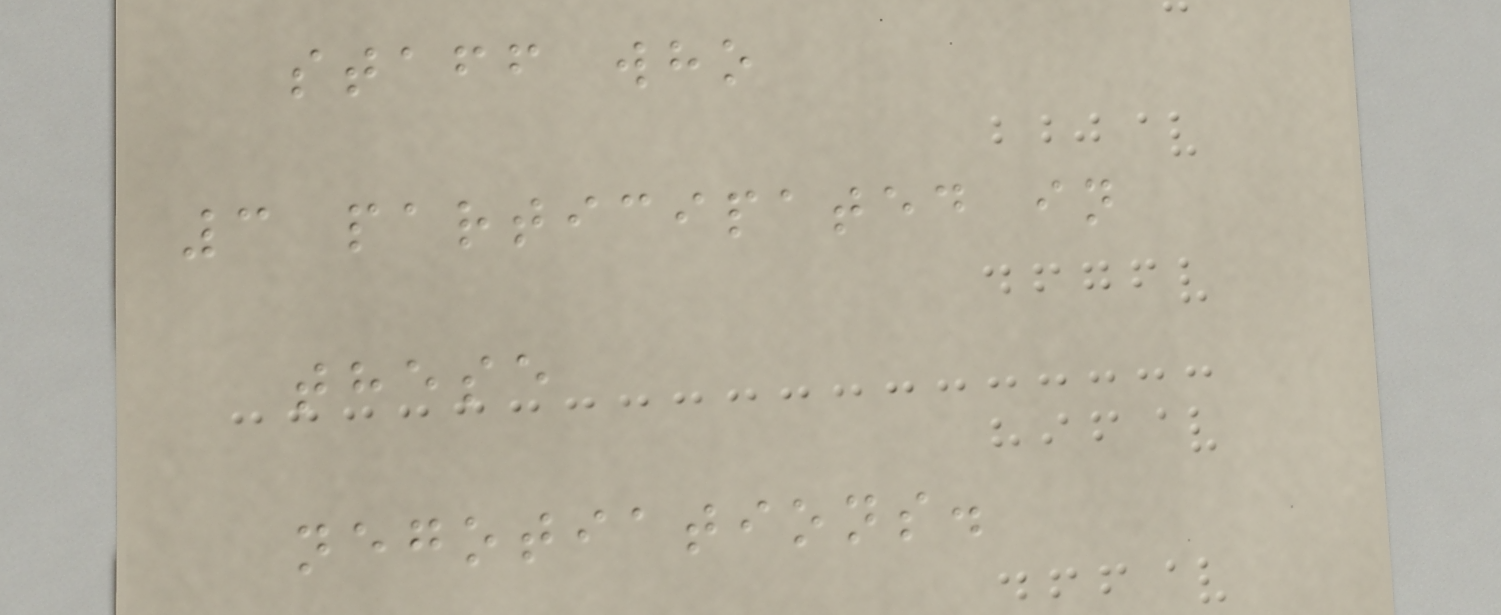staff who
3 participated in
these
negotiations.
